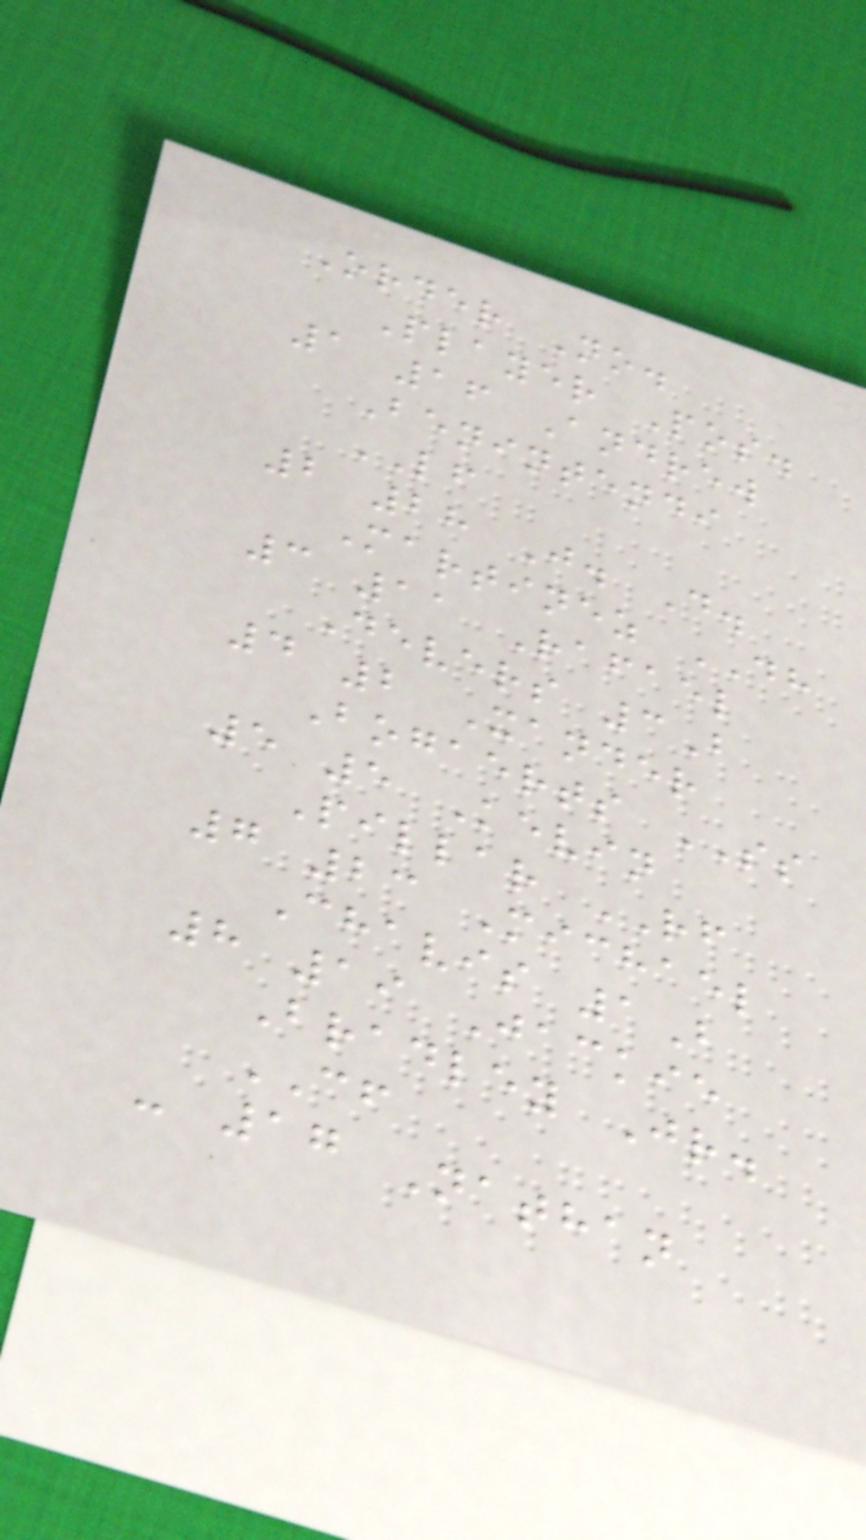Order No.
Player Pos.
1 16 Andrew
Benintendi
LF
2 28 J. D.
Martinez DH
3 11 Rafael
Devers 3B
4 2 Xander
Bogaerts SS
5 5 Kevin
Pillar RF
7 23 Michael
Chavis 1B
8 19 Jackie
Bradley Jr.
CF
- 17 Nathan
